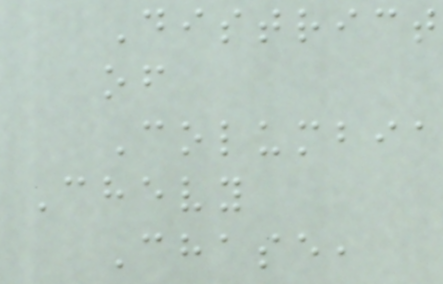District
of
Columbia
Chevy
Chase,
